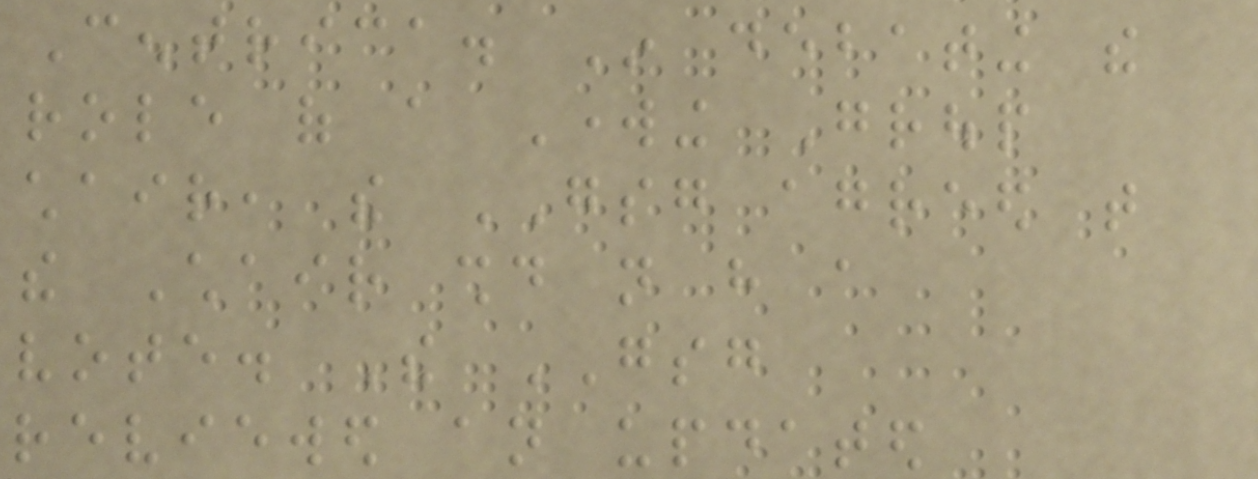Centrica. In debating the
role of a Working Group
chair, the GSG agreed that
the Chair should not have a
vote. The GSG
reviewed an updated
